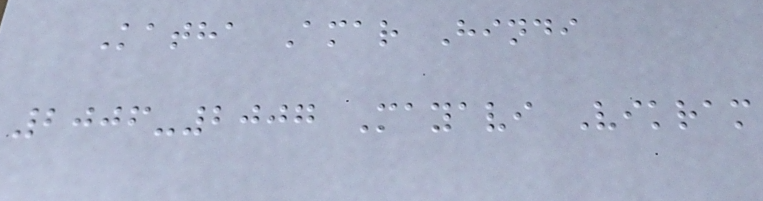Katha Amar Hindi
2006-2007 Mayavi Vikram
